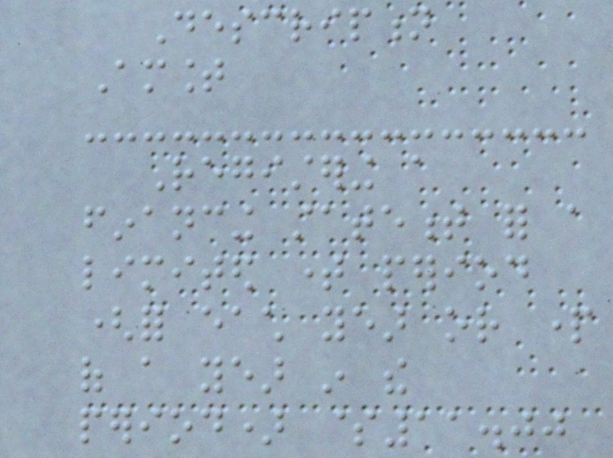Description
Amount
Registering a
financing statement for a
limited time period
(for each year or part
of a year in the
period) $11.00
